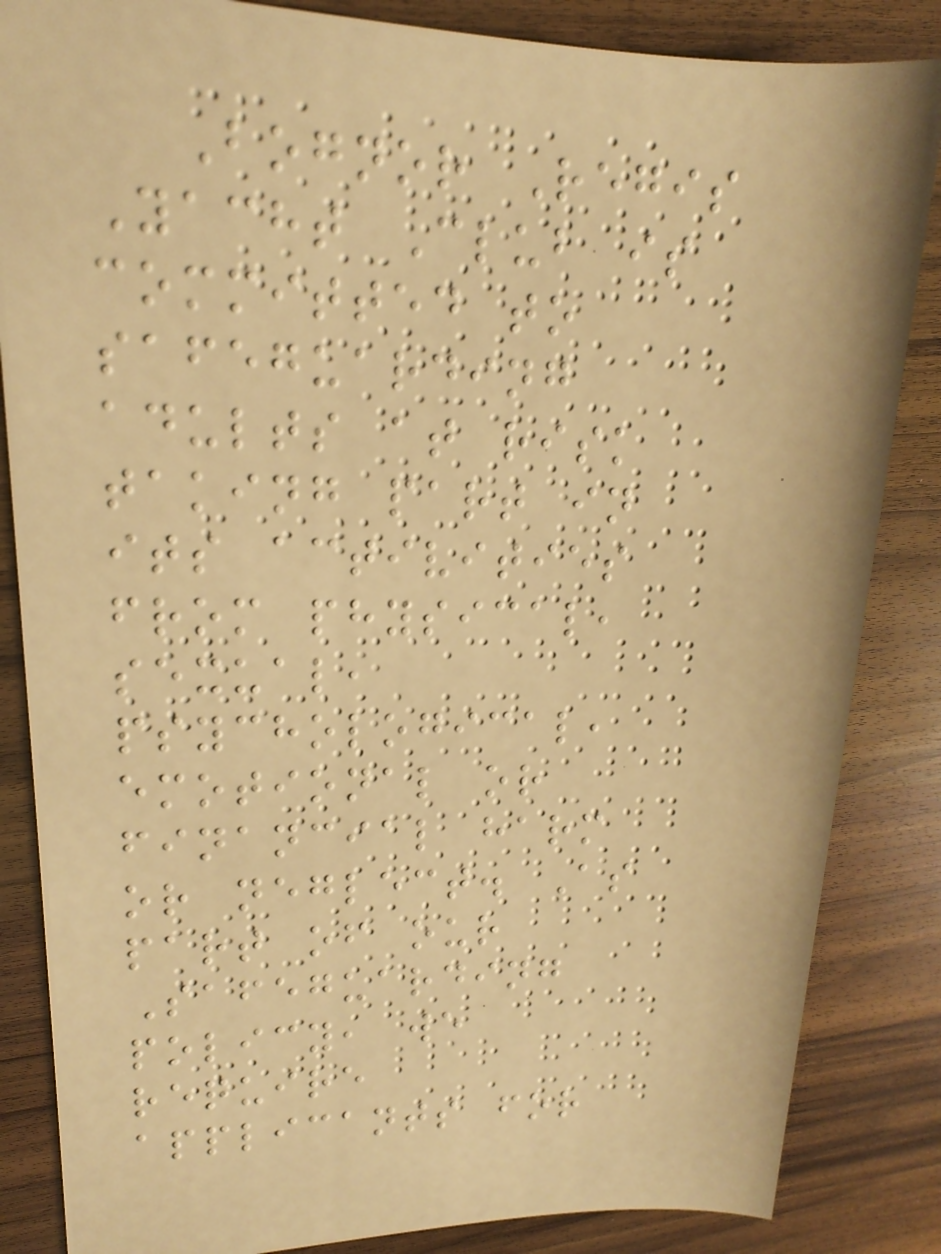Bognor Regis
Yacht Club is
committed to
safeguarding
adults at risk
taking part in
its activities
from physical,
sexual,
psychological,
emotional or
financial harm
or neglect. As
part of our
Safeguarding
policy, we
require
applicants for
